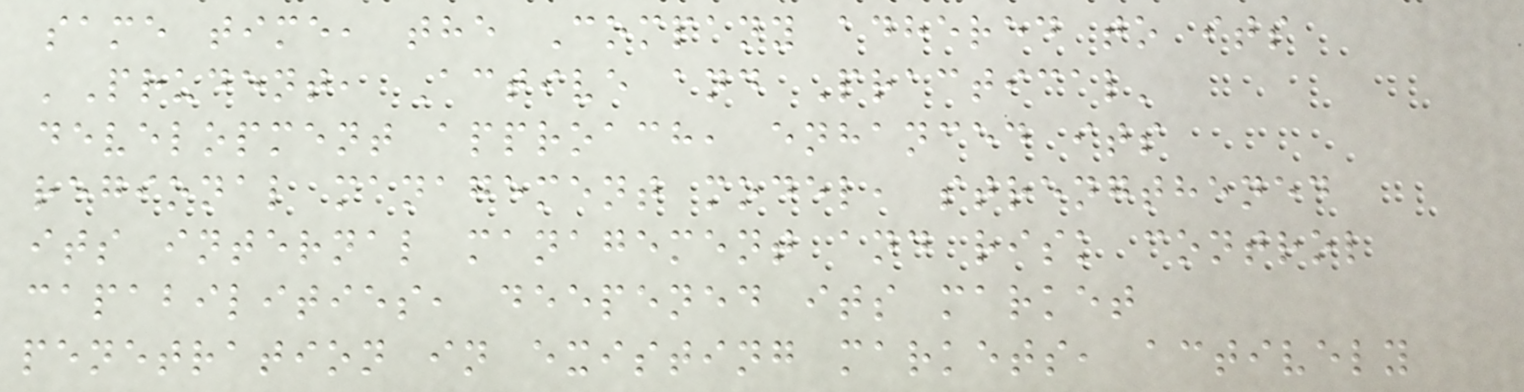same time, the Company adhered to its
'Prudent, Active and Practical'
development approach, enhanced its
regional management model, strengthened
its internal management and risk control
capabilities, deepened its market
penetration in existing markets, actively
